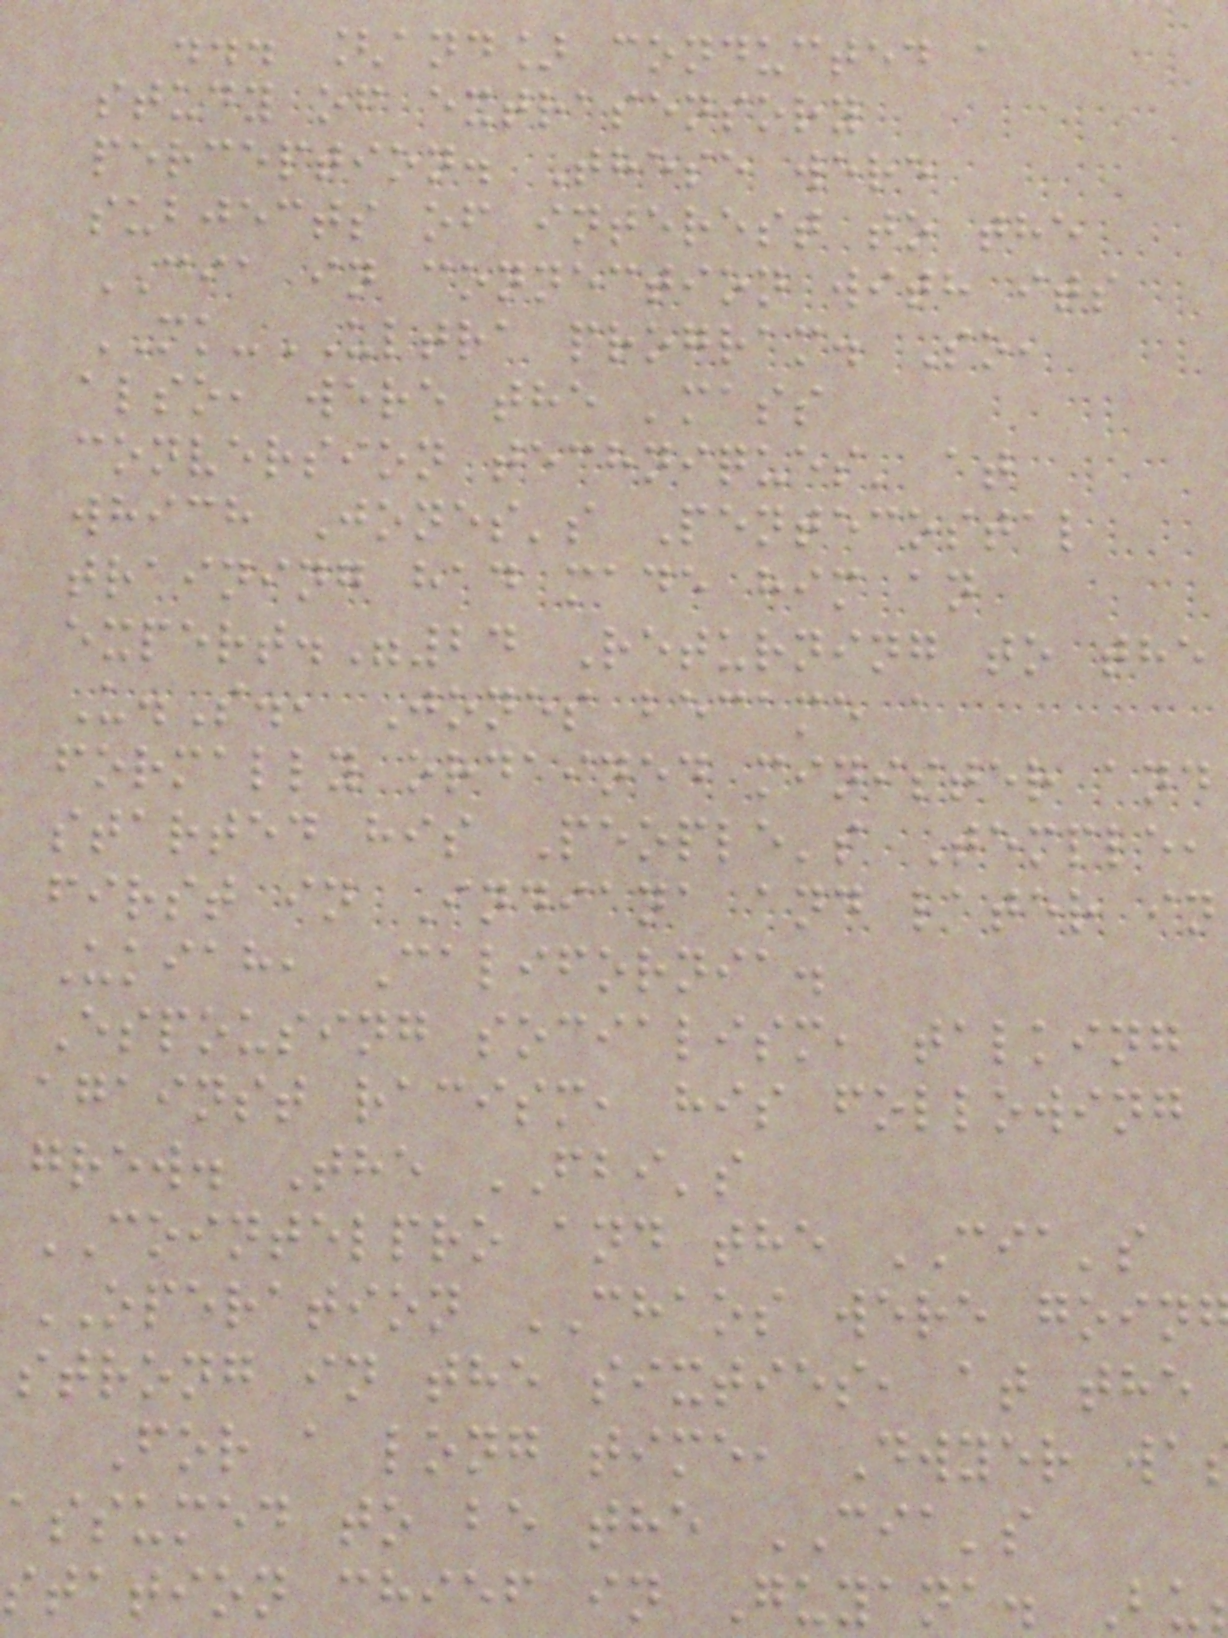... [and] conducted a
study of extrasensory
perception. These were
subjects of interest to the
CIA in connection with its
MK-ULTRA program. So,
also, were the 'mass
conversion techniques' at
which Jones's Pentecostal
training had made him an
expert."24 Returning to the
U.S., Jones became a
formally ordained minister and
started his People's Temple,
first in Indiana and later in
Ukiah, California.
Espousing socialism, talking
against racism, his following
grew. The FBI's
COINTELPRO and the CIA's
OPERATION CHAOS were goin
strong in the sixties, at the
For a long time, Dwyer wa
assumed to be the CIA's
station chief in Guyana. Bu
